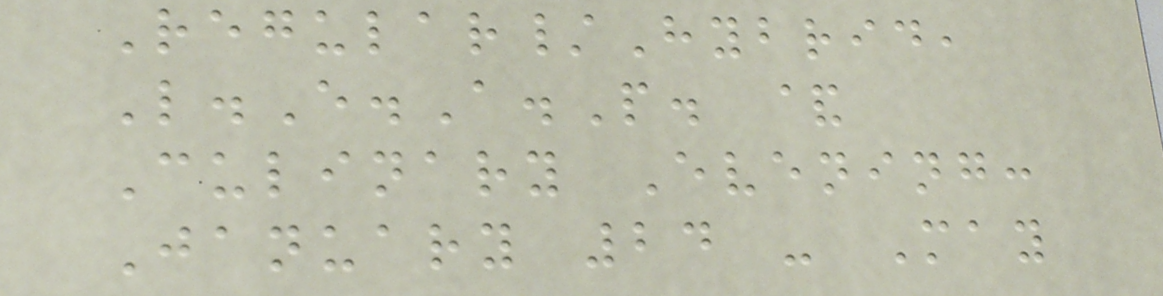Regular/Hybrid,
L.E.A.P. &
Culinary Evening:
January 24 - May
